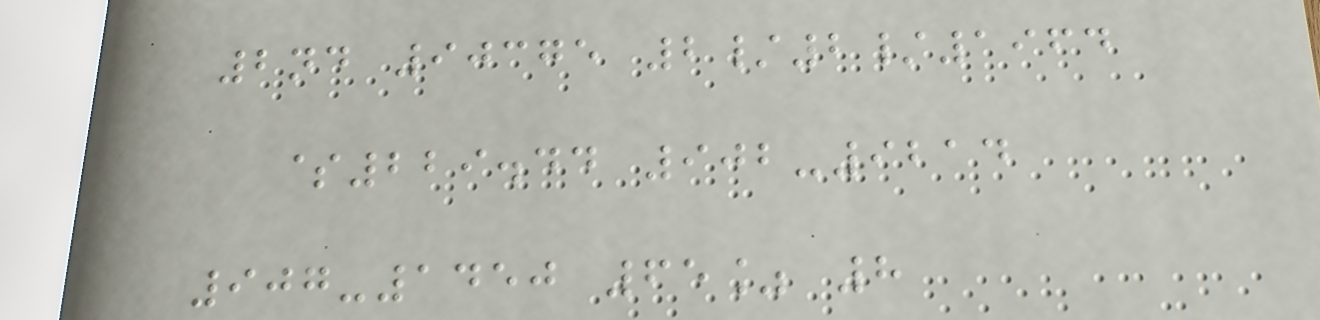2nd 90375 2/2/1964
$229.44 902-9214
907-1450 65% 8
